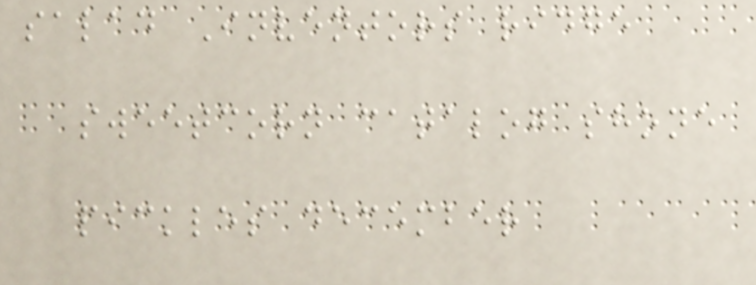salad Inventors ridge
sweetcorn catalog shone
pickles december
